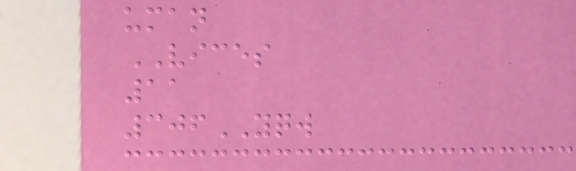uman
VICES
11
306YQW
